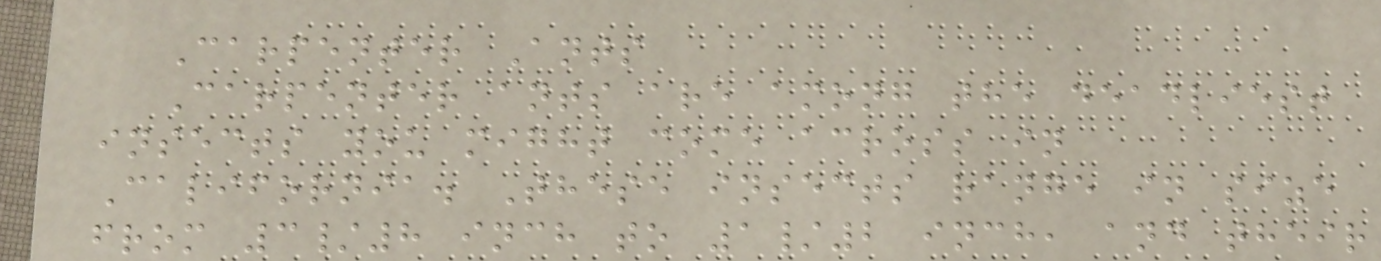Carpenter Ants
Carpenter ants are among the deadliest
insects you might come across in
California. These insects range in size
from 3/8 inch to 1/2 inch, and their
